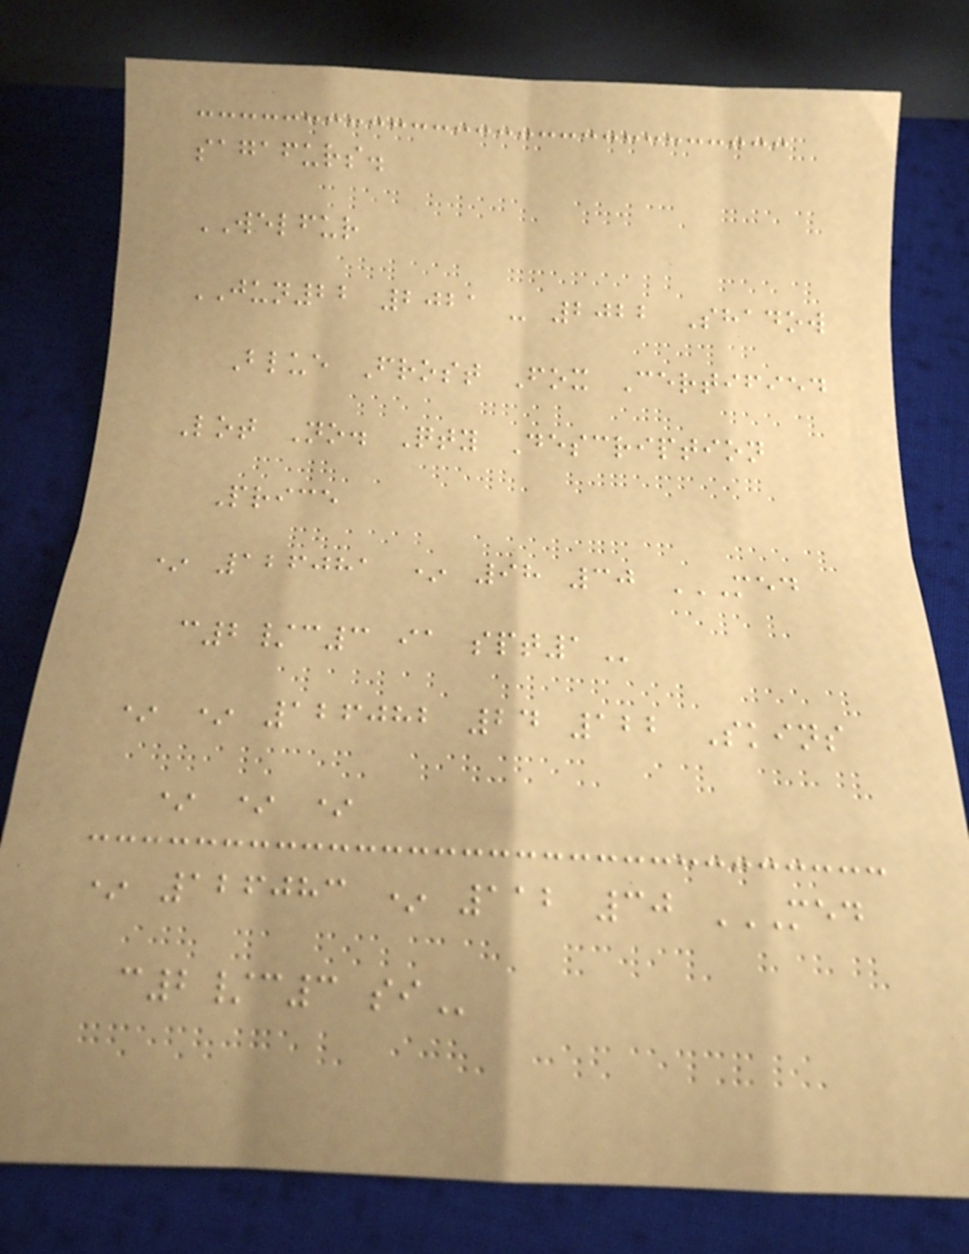sagafurs.
WELFUR
JUN22 2021 - 2022 Shadow
Blue Frost Fox Certified
Lot No. Qty Description
Price
* 126081 * 98 30 MED
C2/C3 IA SPT1
* * 126082 24 122 Skins
* * *
* 126083 * 112 30 MED
C2/C3 SI
